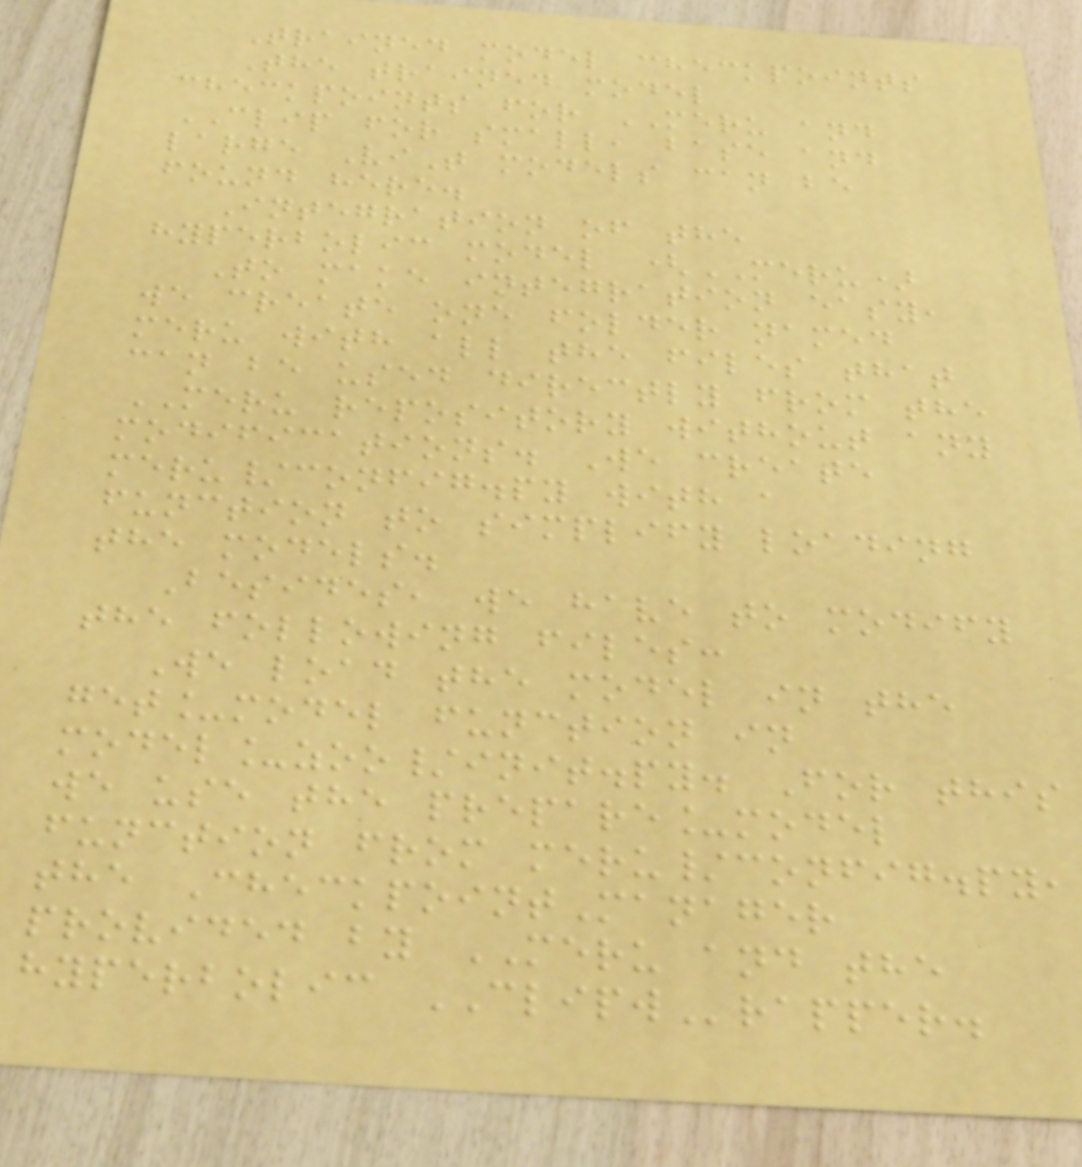Trained model checkpoints
The trained model
checkpoints for MERU and
CLIP for small, base and
large ViT models can be
found here.
Integration of the
hyperbolic model (MERU)
To make integration easy,
we create one folder named
meru with all the files that
can be used directly from the
MERU repository without any
modifications. We create
meru/config.py with a
function to simplify loading
the models.
Besides, we have to modify
the following files:
We load the model in the
get_model function in
model_zoo/init.py. For this
we use the prepare_model
function from meru/config.py,
the CheckpointManager
provided by MERU and the
hyperbolic CLIPWrapper.
